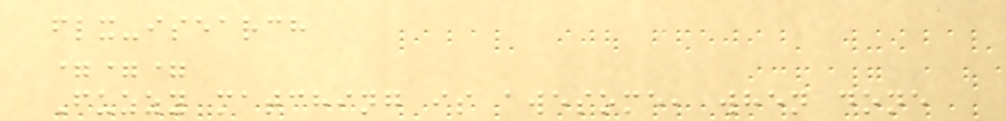flx-isearch
===
Fuzzy matching is awesome, when done
